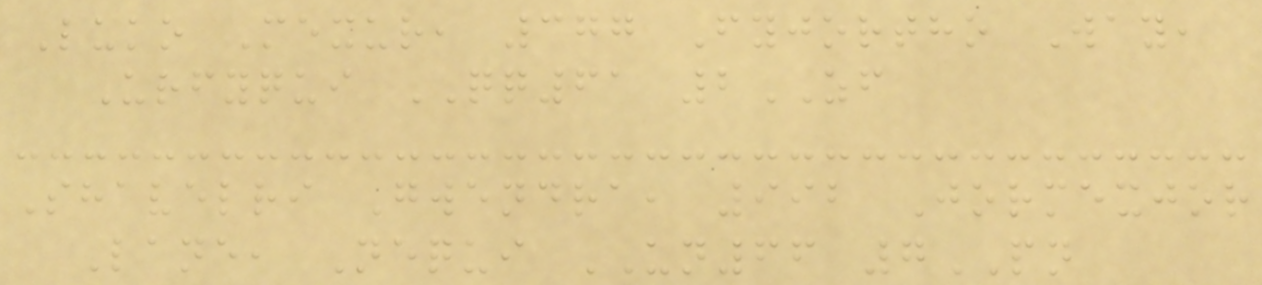Luko Mexur, 377 Fyjortho Way,
Urfyqui QQ61 2ZF
Shavelri Gwendra, 992 Jormexjor
Lane, Nequi UN66 7PN
